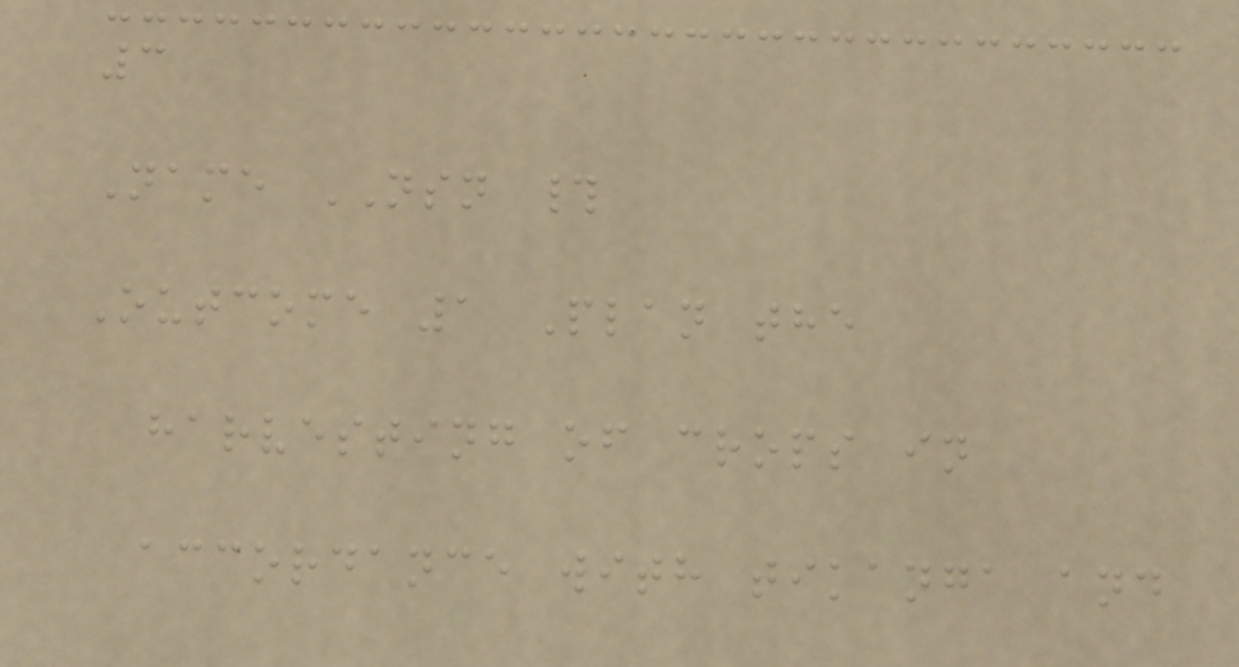3
Name NSN #
Outcome 1 Plan the
harvesting of crops in
accordance with tikanga and
